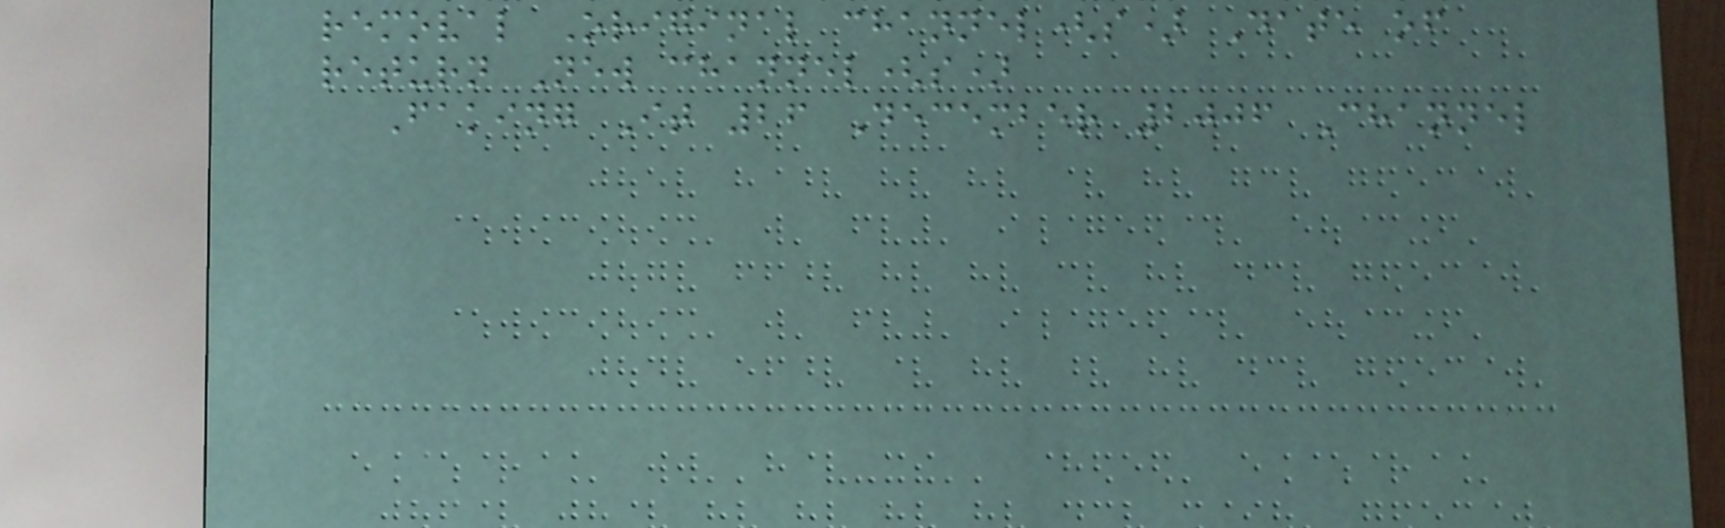removal Original channel(s) Date of
return New channel(s)
Faking It 26 December 2006 Channel
